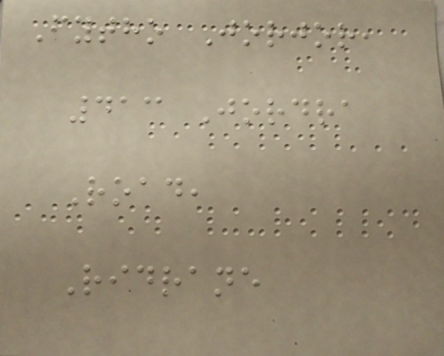Fytho Jorjor,
413 Jordra
Road,
Ridrane
